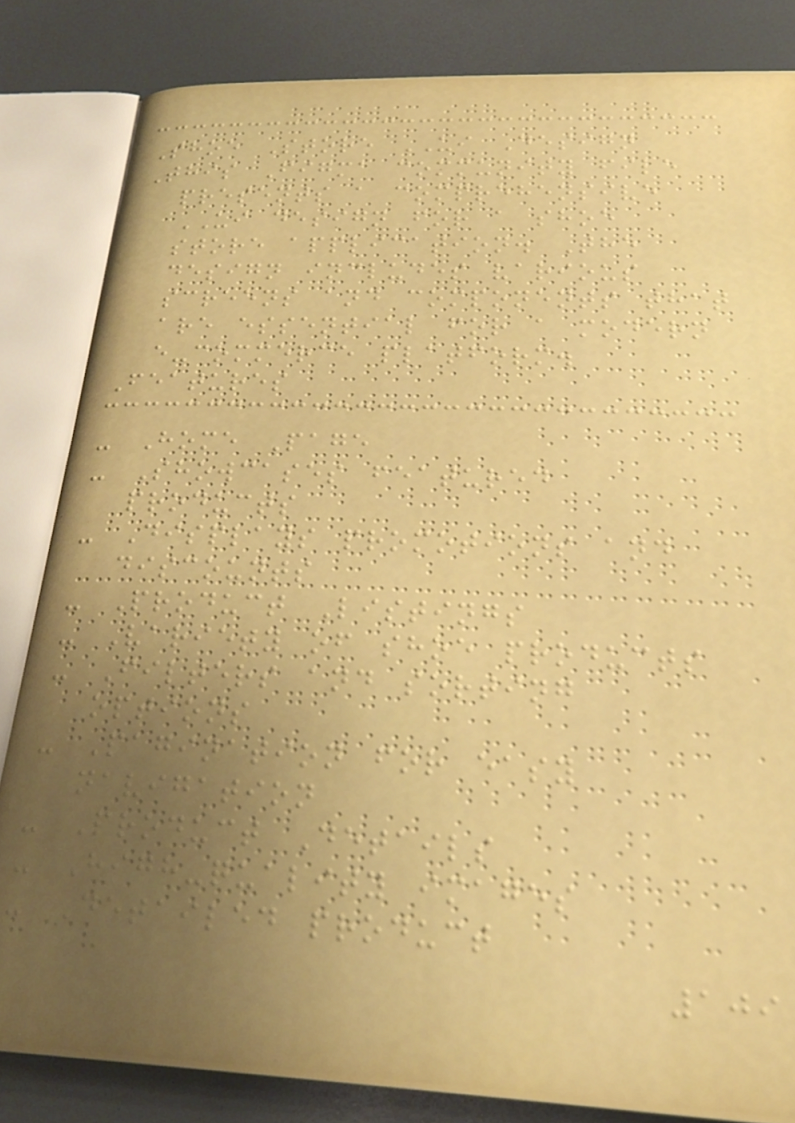Shoe Store UI Design
This Figma community file
presents a comprehensive
UI design for a shoe
store application. The
design includes various
screens and components that
are essential for a modern
e-commerce platform.
Features
- Home Page
- Showcases featured
products
- Displays promotions and
discounts
- Product Listings
- Variety of shoe products
- Filters and sorting
options
- Pagination for easy
navigation
- Product Details
- High-quality images
- Detailed product
109
